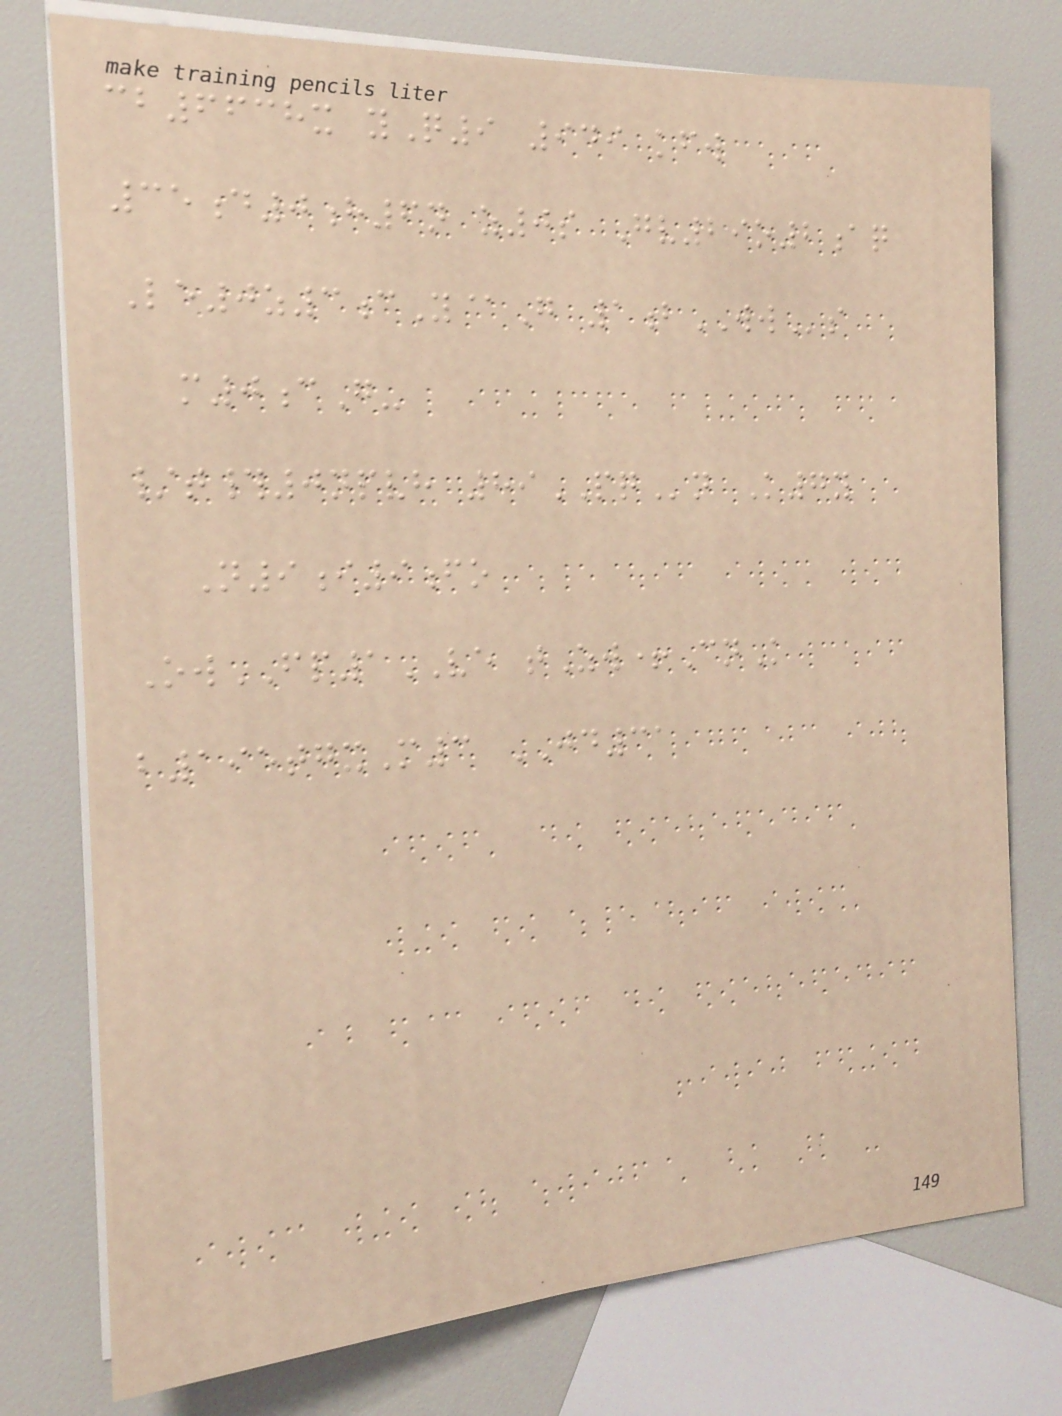cb6638x yQ9 949 kfw
35d0h6n z0s Gv29o2aq
Le0z3cY@G 1bWWs
m0cG-
/t#0npvh 89PQn K7y
N9i9fo
OwFP1VE tZw+CnK
b195tgxM3 JD31
